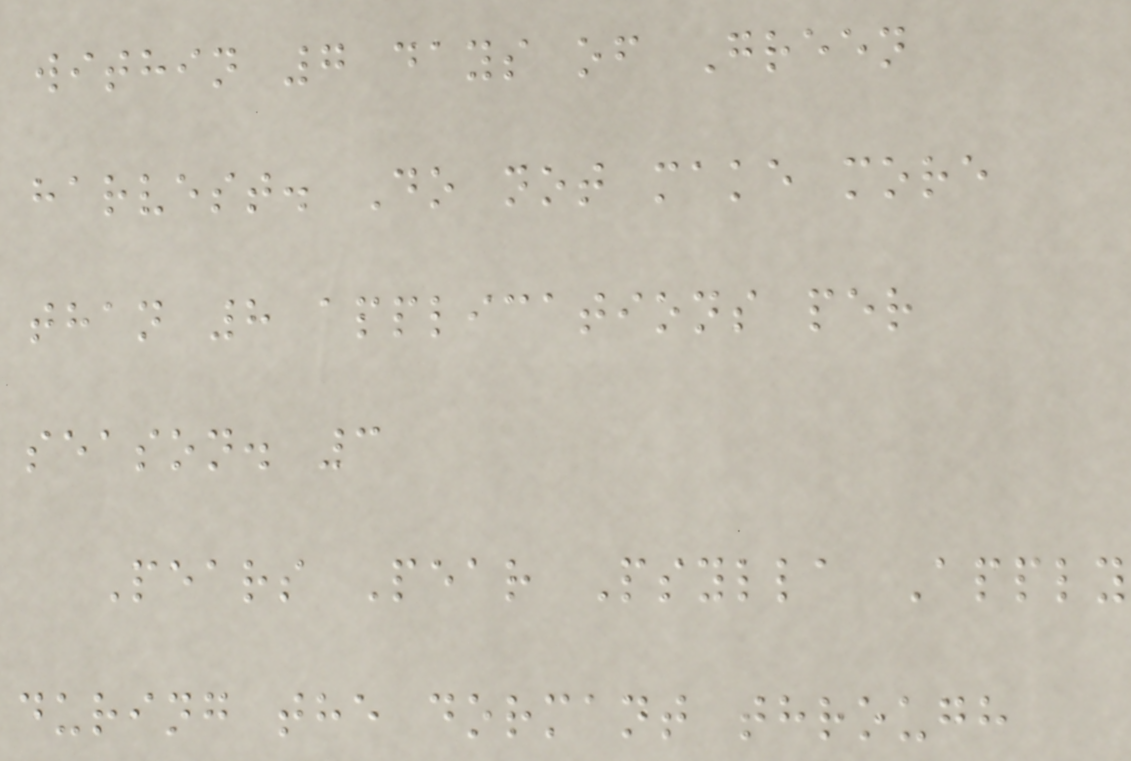within 7 days of Green
harvest. Do not make more
than 8 applications per
season. 3
Pears Pear Psylla Apply
during the dormant through
